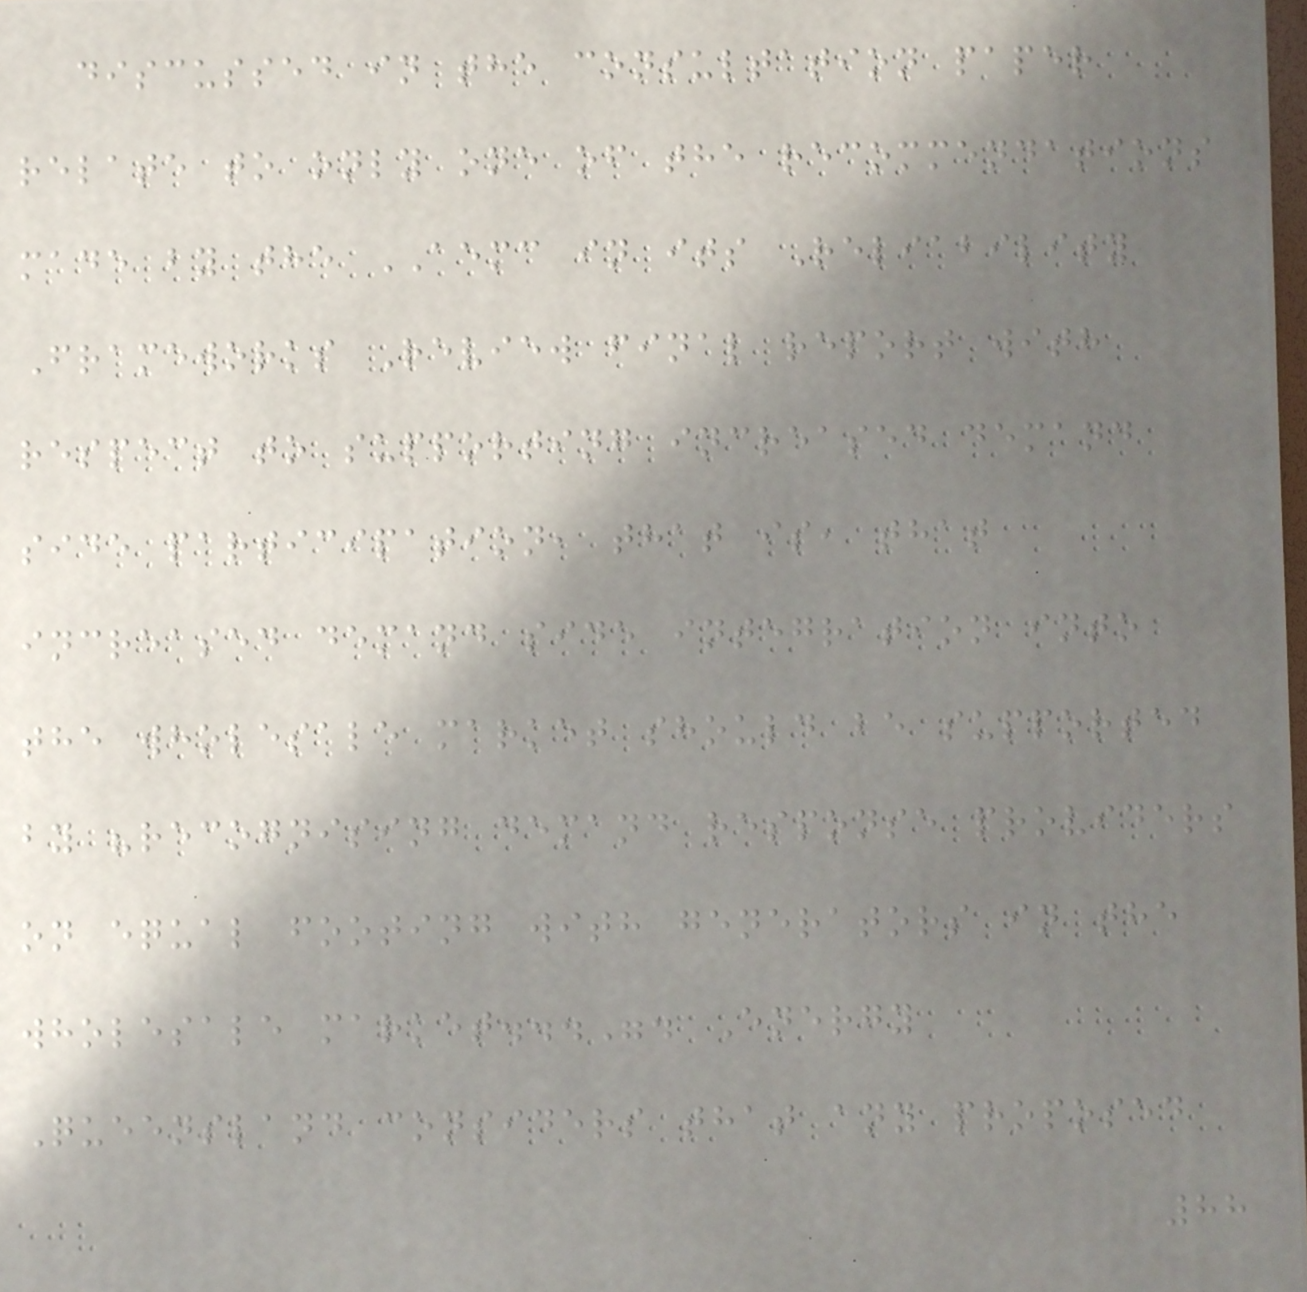discussed in the consultation paper
relate to only one of the recommendations
made by the AEMC in its Reliability
Frameworks Review final report with
respect to supporting increased demand
side participation, that is, that
increased demand side integration into
the wholesale market should be supported
by "recognising demand response providers
on equal footing with generators in the
wholesale market...". Energy
Queensland considers that any proposed
88
